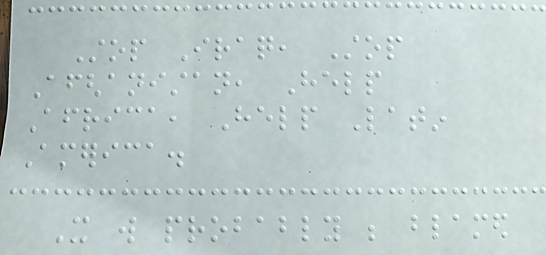Stop Iraq, Stop
Afghanistan, Help
Africa, Help Latin
America.
It will probably be blamed
